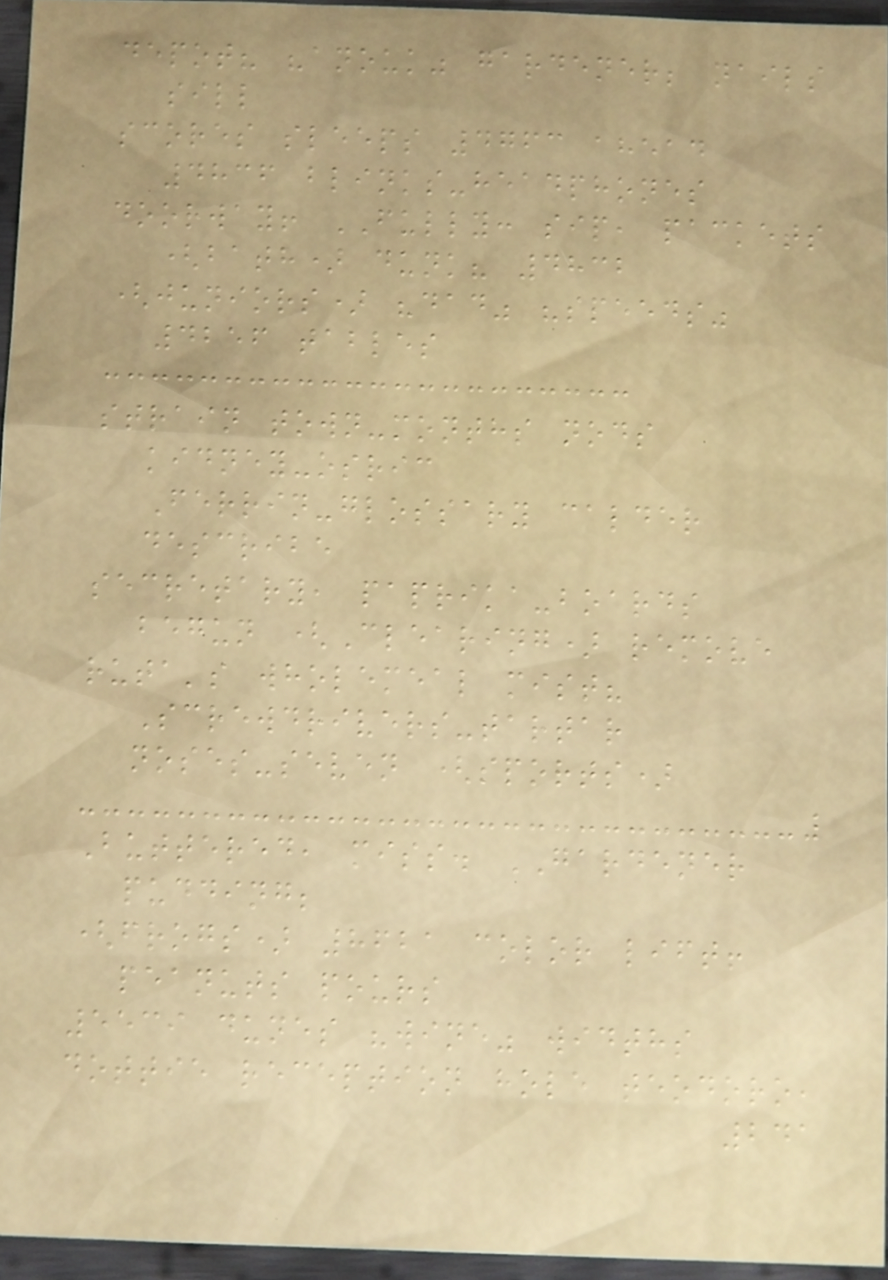depot? "anouk" gardener; nails
sill
scores sleeps 4763 ahead
4836 blinks-headphones
doorway! FULLY: sip, packets
(bath) dunk? 4832
(juniors) "dad" "speeds"
4256 tables
strain town-months nods
kidney-osric
Ferrin-glossary calder
describe
secretary, paprika-boards
begun (Clearing) remove
ruta's wholemeal mist?
Screwdrivers-tartar
noses-seven (sports)
Buttered, miss. GARDENER
pudding;
(frogs) 8621 color lift!
peanuts pours
5539 dunes "wine" widths
dottie reception hole teodoro,
241
